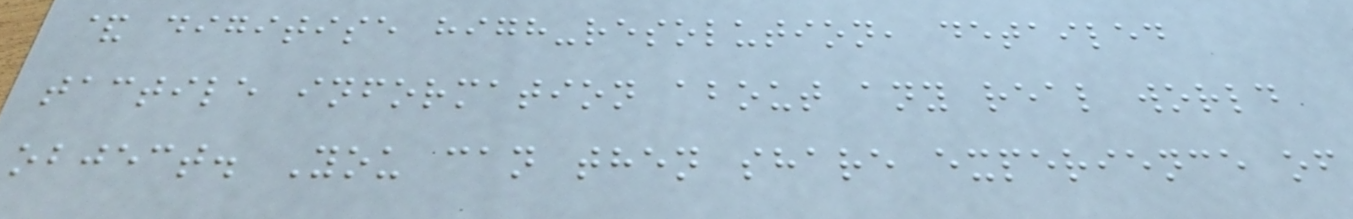& digitise high-resolution, detailed
tactile information about any real world
object. You can then share experience of
